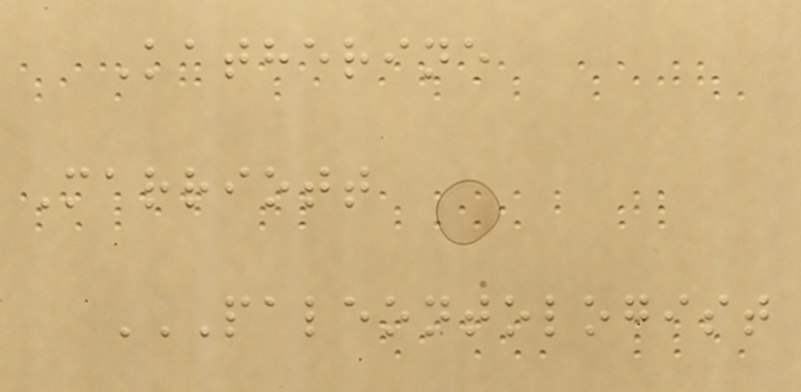Katherine
Marriott
PALEONTOLOGIST
